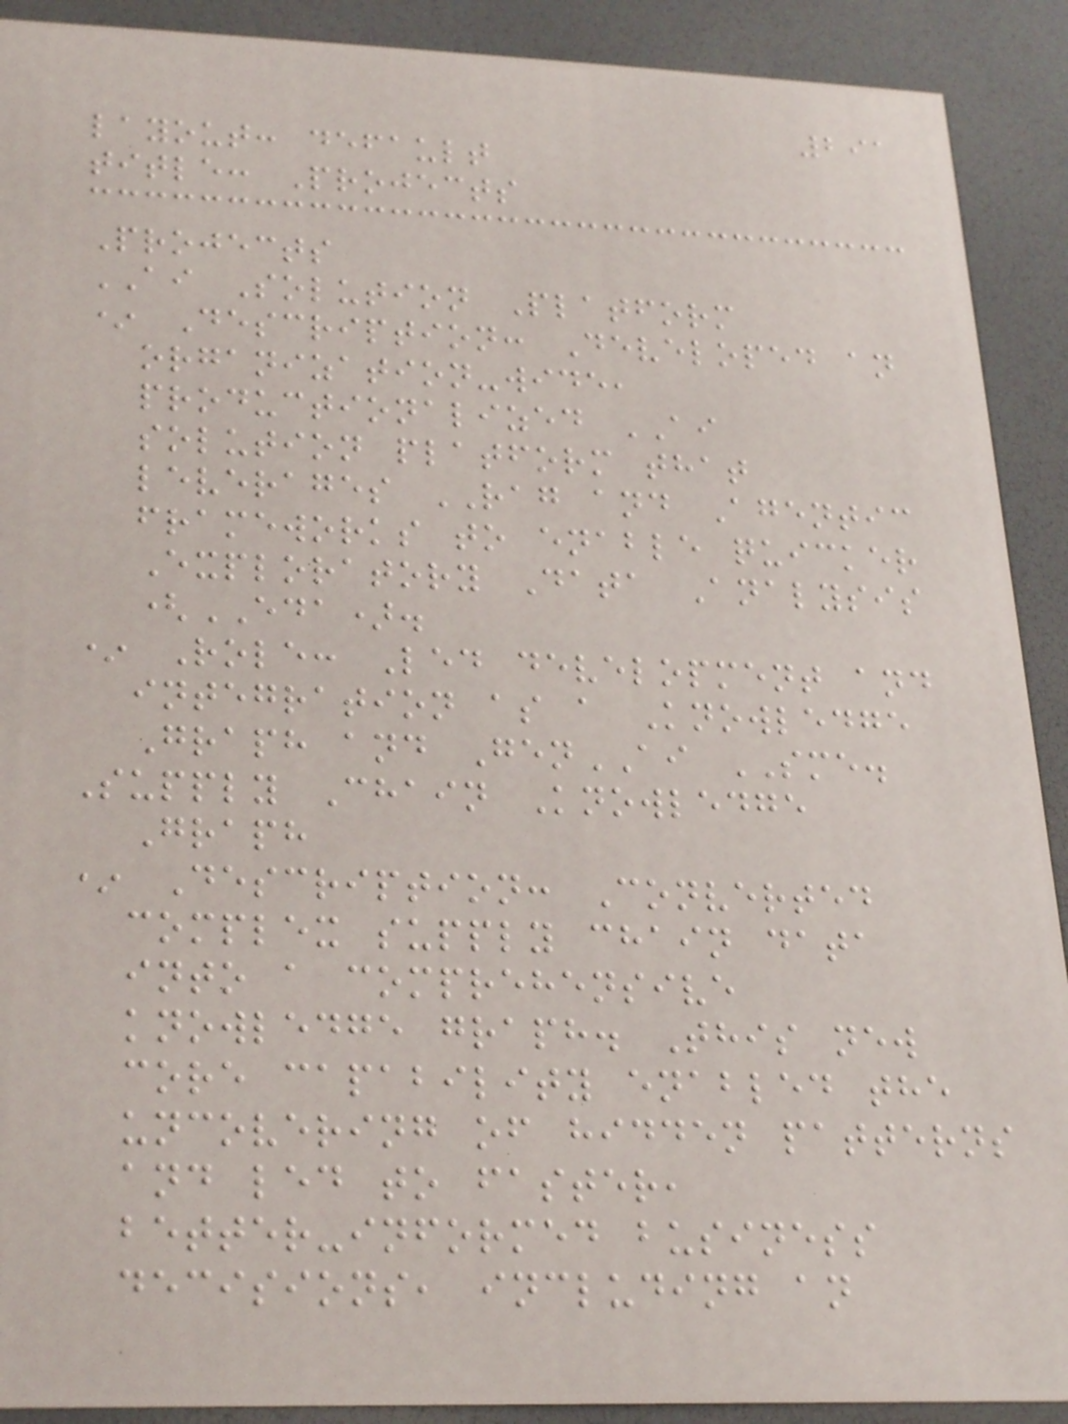291
layout: default
title: Projects
Projects
AI Solution Platform
* Description: Developed an
organization-wide,
productionalized AI
solution platform that
leverages RAG and Agentic
frameworks to enable quicker
Exploratory Data Analysis
(EDA).
* Role: Led development and
integration as a Knowledge
Graph and GenAI SME.
Supply Chain Knowledge
Graph
* Description: Converted
complex supply chain data
into a comprehensive
knowledge graph. This new
core capability enabled the
uncovering of hidden patterns
and led to faster,
better-informed business
decisions, including an
